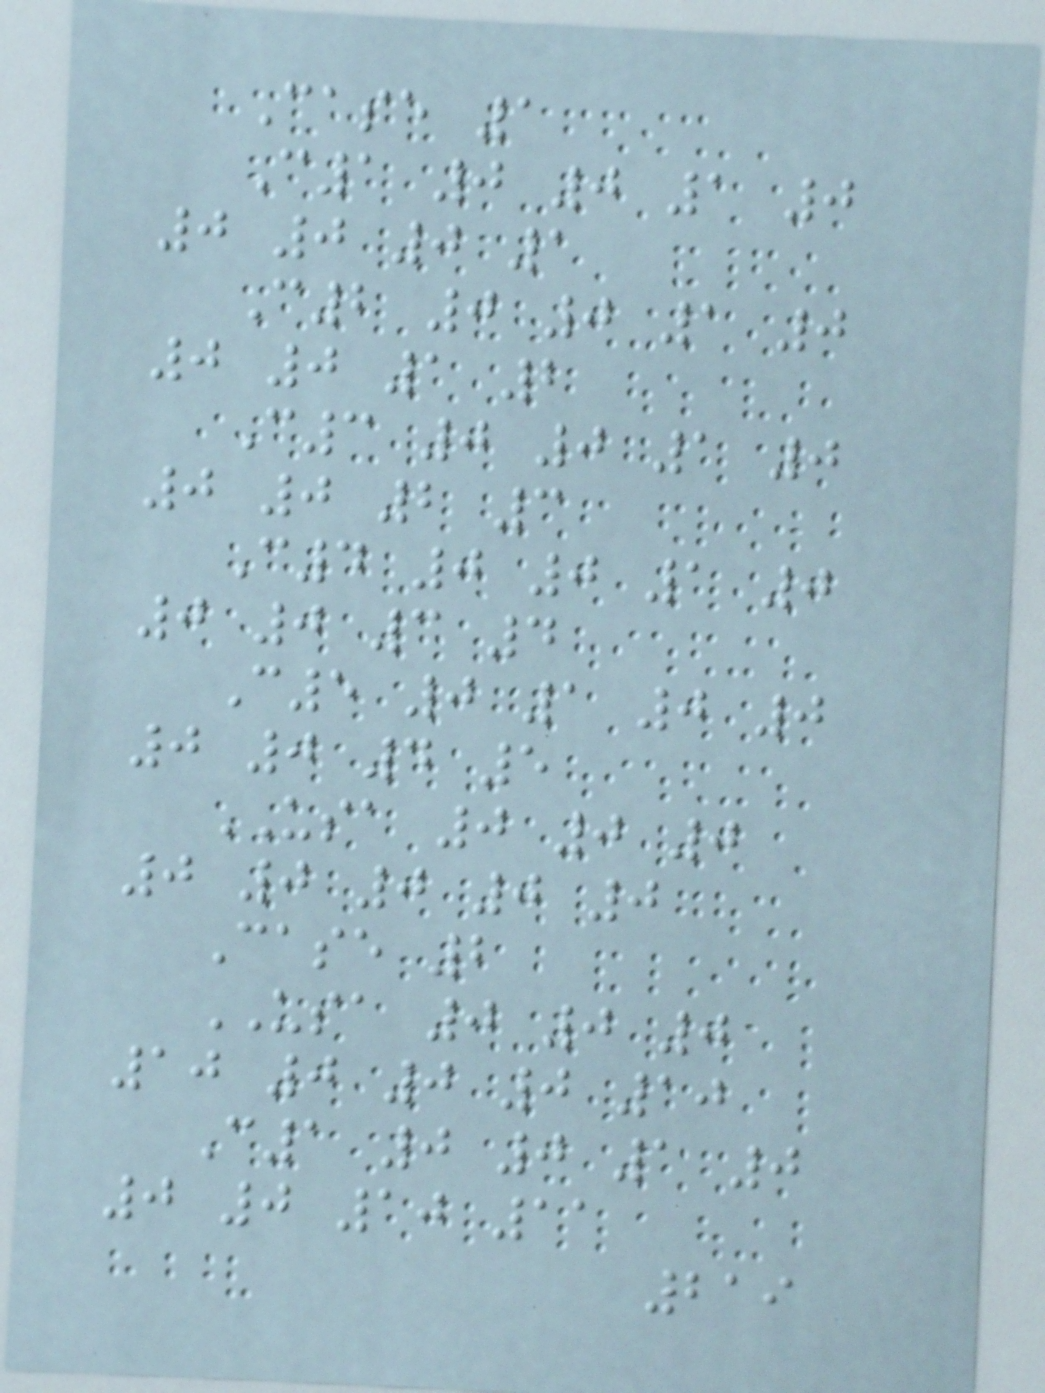Case 1
C1 0 0 1 0
0 0 0 1
C2 0 0 1 0
0 0 1 2
C3 0 0 1 0
0 0 2 3
C4 0 0 1 0
0 0 3 4
C5 0 1 0 0
0 0 4 5
USA 0 0 0
0 0 0 0 0
Case 2
USA 0 0 0
10 0 0 0 10
C1 0 0 1 0
0 0 10 11
219
